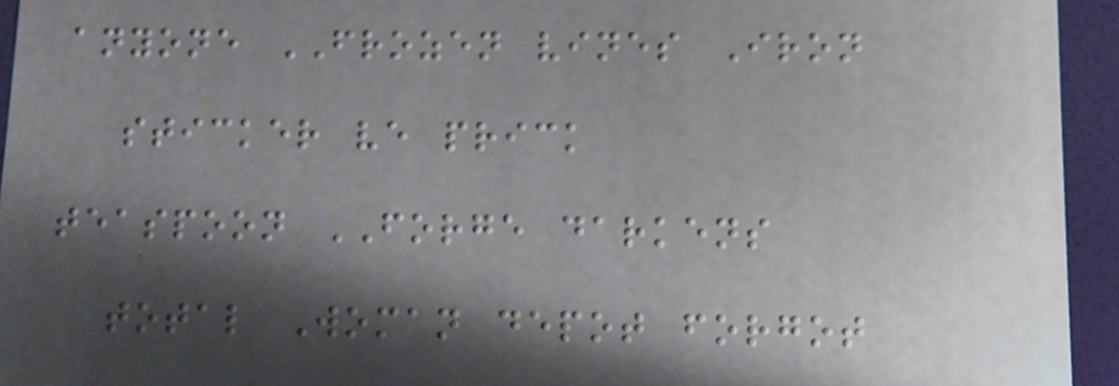anyone FROZEN vines Iron
sticker ve prick
teaspoon FORGE darkens
total Woman depot forgot
